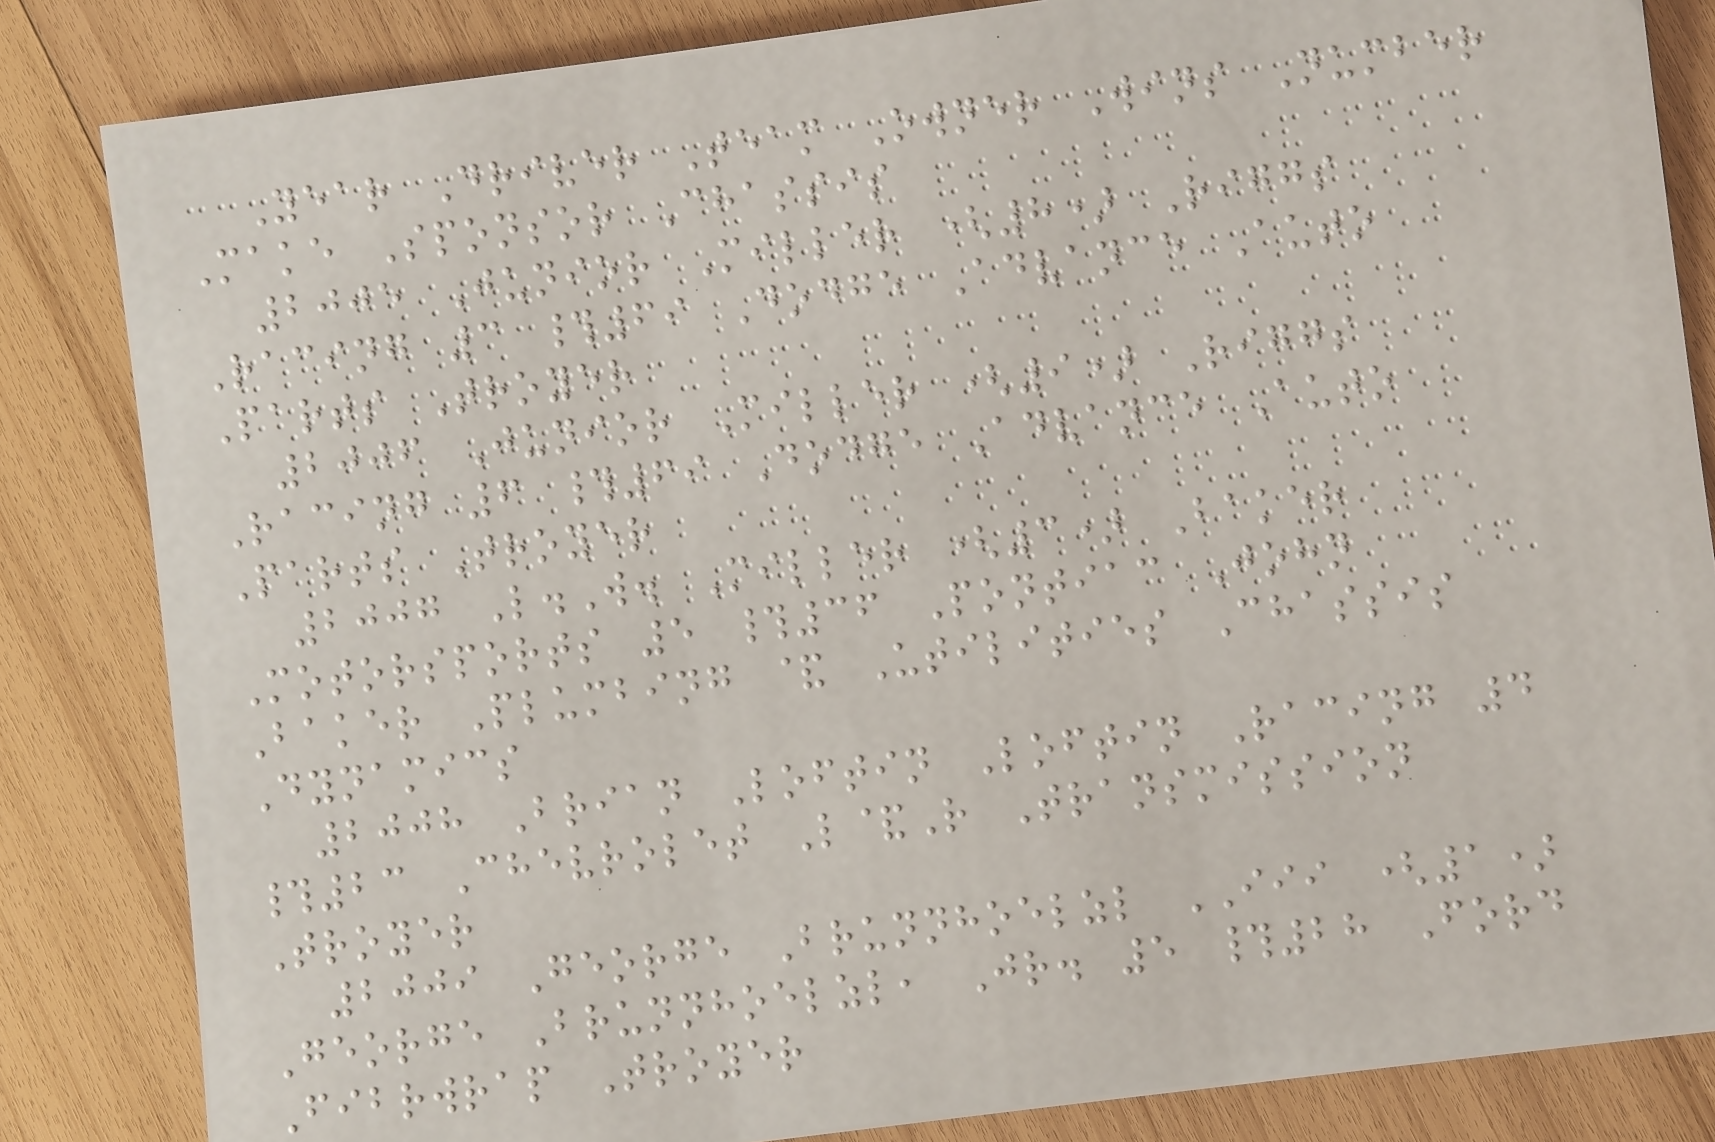Year Driver Team Owner Wins Number
Make Sponsor Chassis
2005 Junior Miller (8) Riggs
Racing 3 #69 Dodge Advance Auto
Parts Troyer
2006 Junior Miller (9) Riggs
Racing 6 #69 Dodge Advance Auto
Parts Troyer
2007 L.W. Miller (3) Baker
Motorsports 5 #36 Pontiac John
Baker Plumbing & Utilities Chassis
Dynamics
2008 Brian Loftin Loftin Racing 4
#23 Chevrolet L&R Transmission
Troyer
2009 George Brunnhoelzl III (1)
George Brunnhoelzl, Jr. 5 #28 Ford
Fibrwrap Troyer
